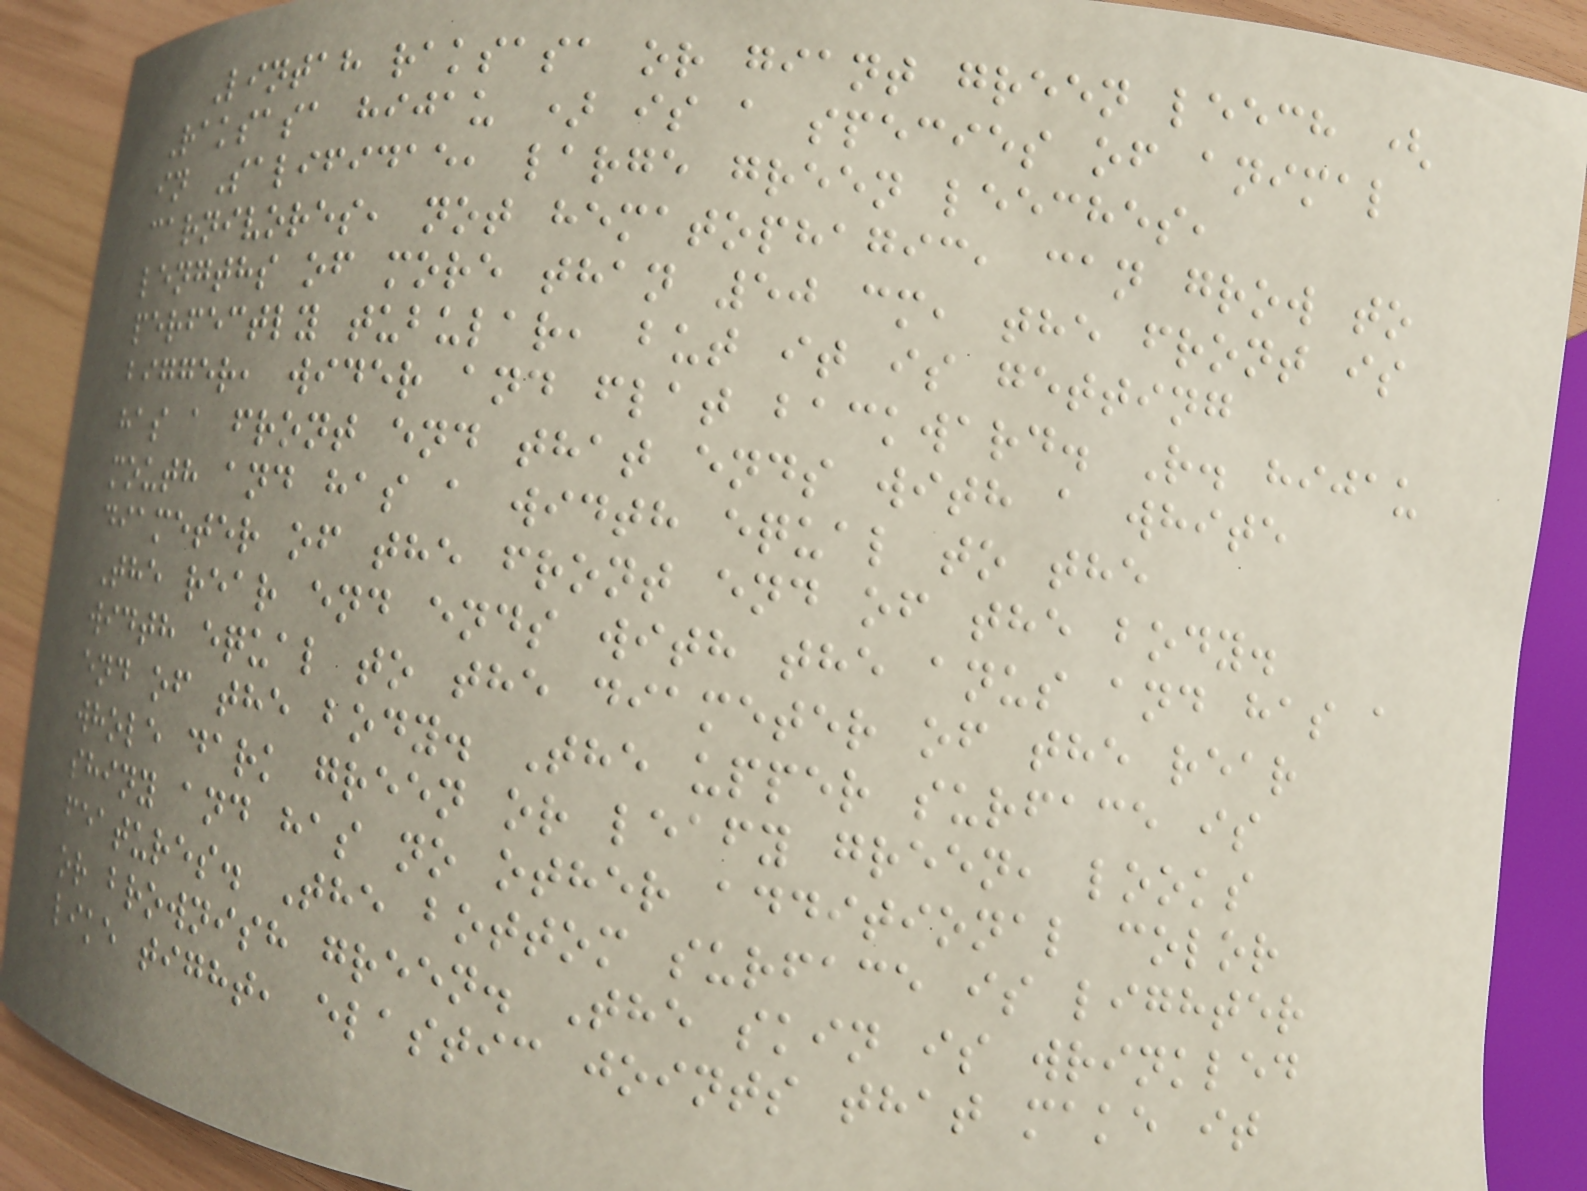Lintah raksasa or giant green leech (
Raksasa hijau ) is a species of animal
in Salifidae, large green leeches,
carnivores, not hematophagic, can grow to
lengths of more than 50 cm, the front is
perfectly tubular, but it is getting
bigger, wider and flat backward. R. hijau
has a front end that ends with a white
mouth and has a width equal to the
diameter of the front end of the body.
The rear end ends with the anus and has a
width equal to the diameter of the rear
end of the body. The upper surface is
whole dark green or leafy green, looks
shiny and has no other additional color
features. The bottom surface is lighter
or brownish green. The skin is wrinkled
like tight, elastic joints that make it
